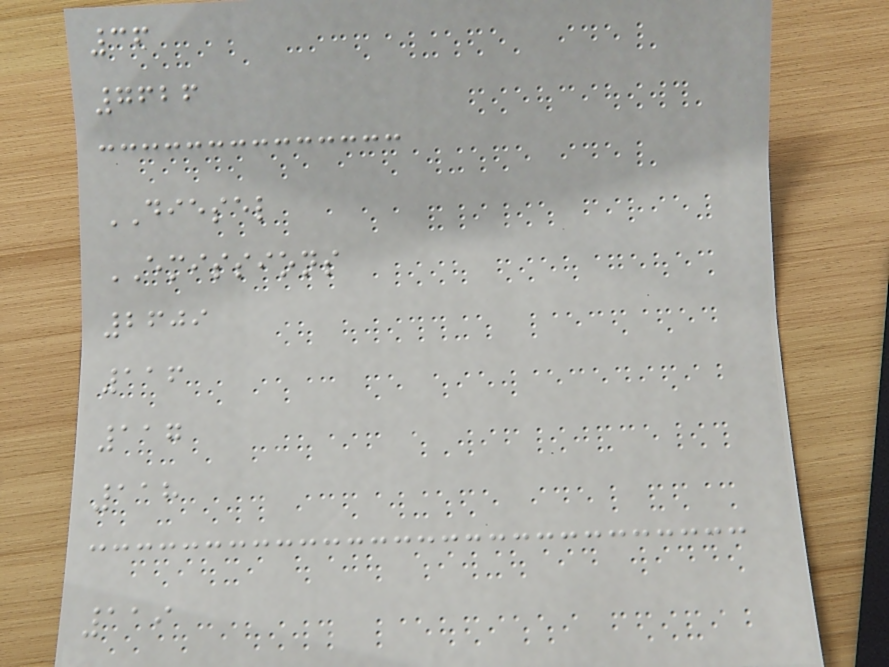36
7626
DIESEL
EMISSIONS
2609
116
117
118
119
